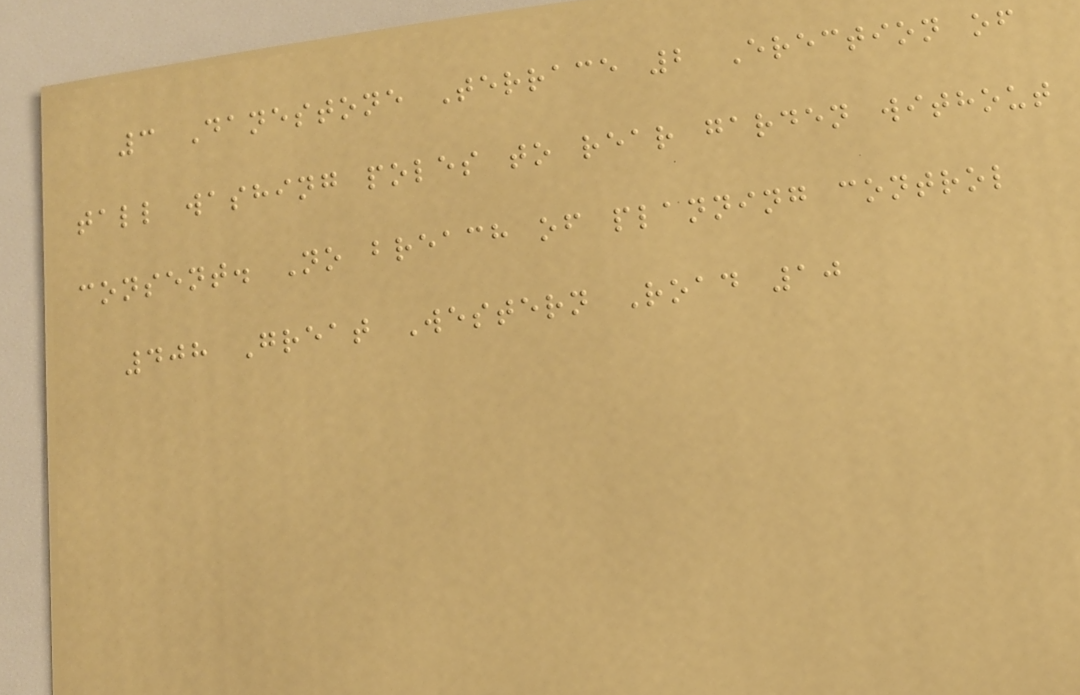3 Danestone Terrace 2 Erection of
tall washing poles to rear garden without
consent. No breach of planning control
408 Great Western Road 10
